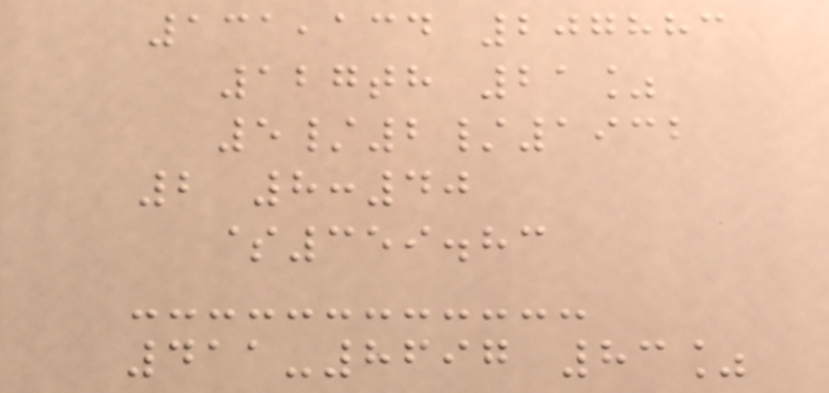131,134 207883
127th 21%
5/2/1932
2 8:40
$359.83
411-8697 83%
